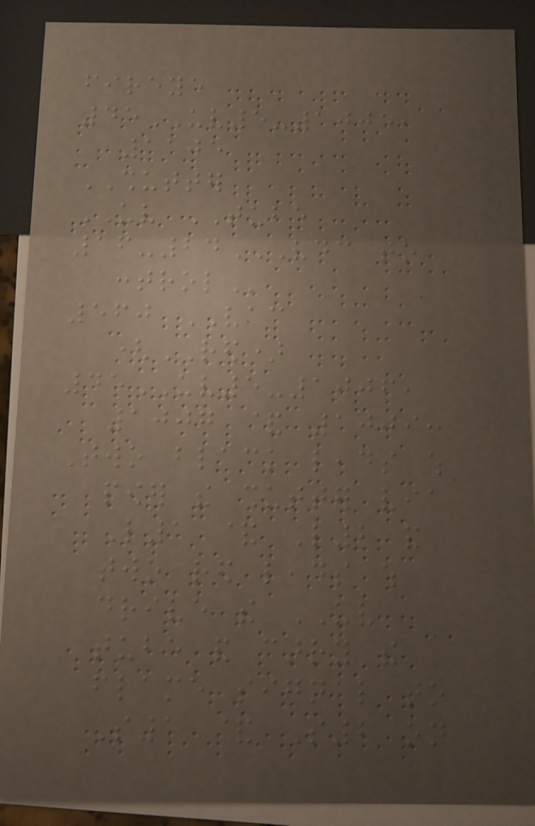fireye
45UV5-1005,
1105
SHUTTER
UV TUBE
16-24VDC TO
CONTROL
560 VAC
(RED)
45UV5-1006,
1007 & 1009:
Two black leads which
power the shutter via
L1 & L2 and
two red leads which
drive the UV
tube and carry the
flame signal to
S1 & S2 on
